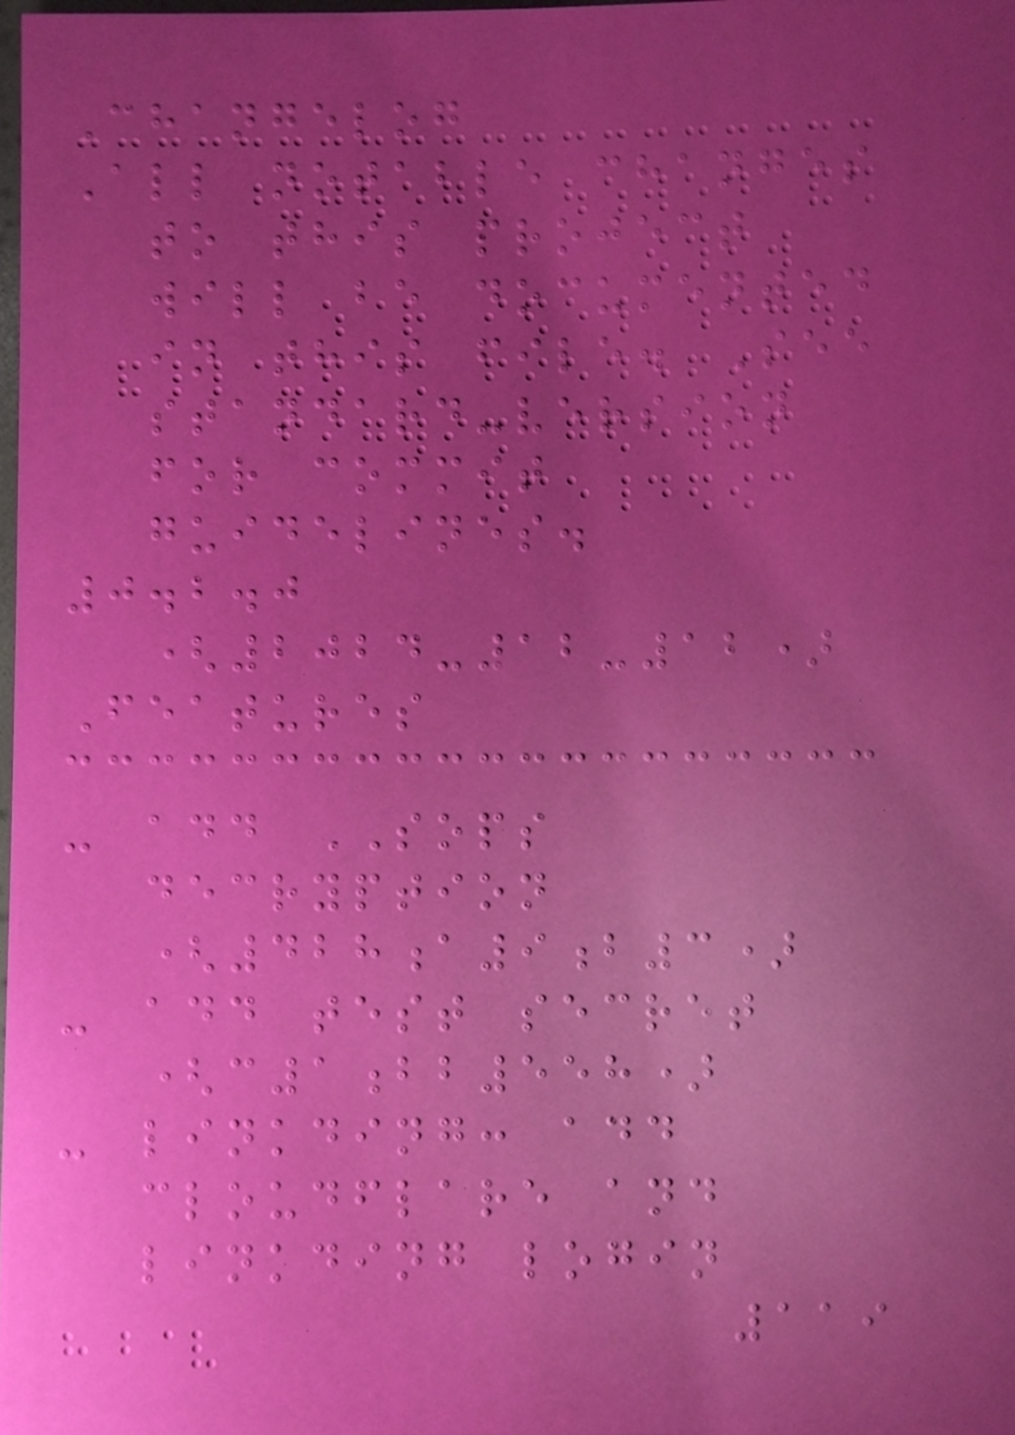Changelog
All notable changes
to this project
will be documented
in this file. See
standard-version
for commit
guidelines.
0.2.0
(2024-12-12)
Features
- add SOPS
decryption
(428a9b3)
- add test secret
(c1bb558)
- linkding: add
cloudflare and
linkding login
119
